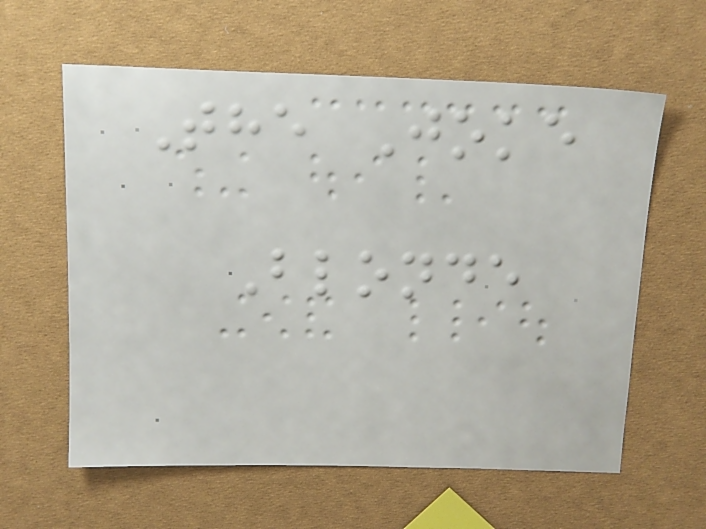The Joke
Blonde
